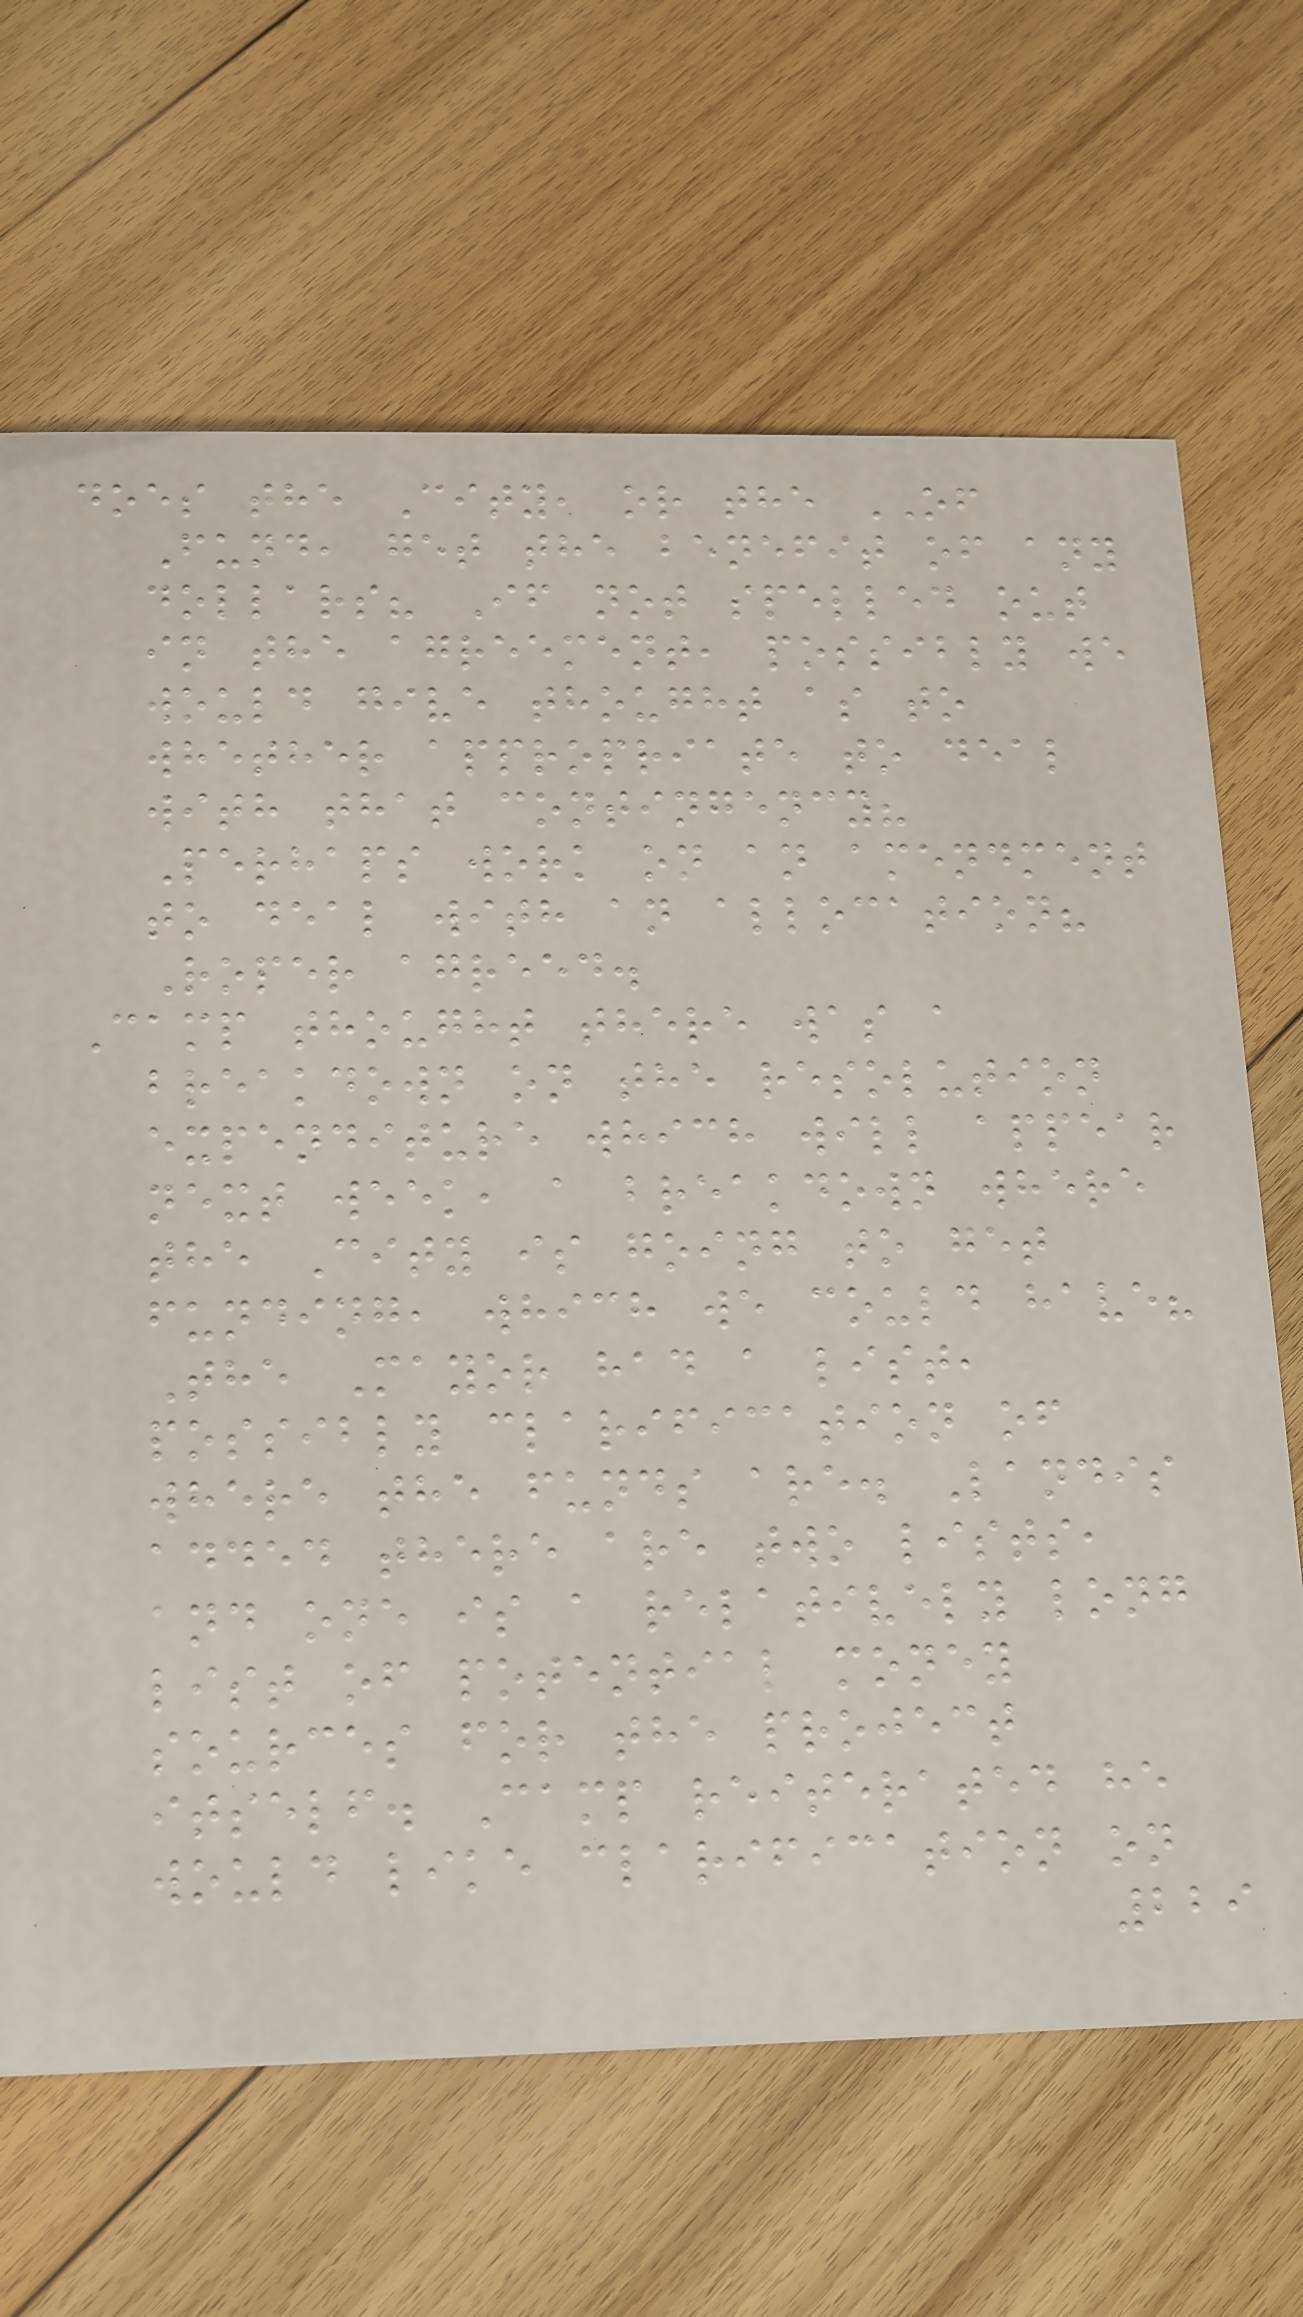does the City, or the OF
Fund, get the benefit of any
dollars? If not spelled out
in the agreement, possibly we
would give thought as to
whether appropriate to deal
with that contingency?
Perhaps work on an amendment
to deal with an allocation?
Roper agreed.
Camp thought there was a
breakdown on the resolution
expenditure which will appear
next week, a breakdown where
the City is going to get
funding, which we could have?
The Mayor had a list,
possibly clarification of
where the funds are. Landis
added there are two lists,
and one is a relatively long
list of potential money
sources for the project
itself. Camp reiterated he
would like clarification on
229
